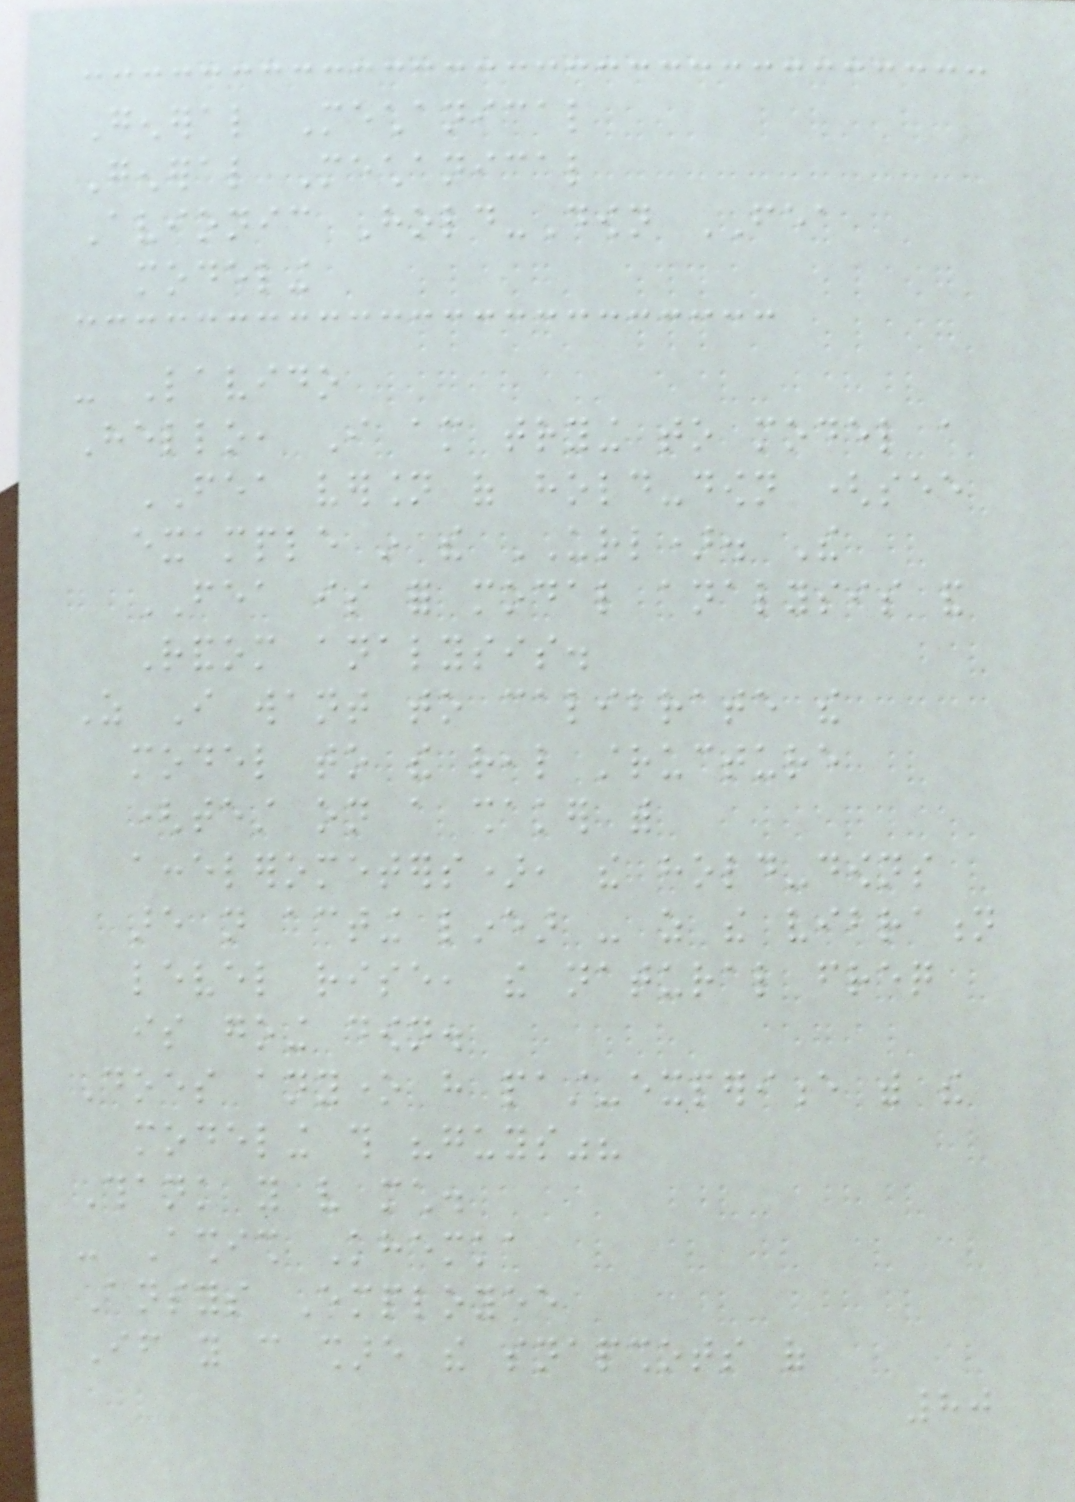General Mechanical
General Mechanical
Avionic Hold-Down FEA
modeling
- Lavido
Hello, I am trying to model a
FEA version of hold-down (see
example in the URL). The
FEA is for modal analysis and
Random analysis.
As I want to calibrate the
model to the real structure
(test on a shaker with
accelerometers), the hold-downs
are not acting linear - as the vibration
level rise, the natural freq
is going down.
Does anyone have past-experience with the
modeling this "guys"?
Thank you very much.
- Ashish Khemka
Ansys Employee
If you can share the snapshots of
80
